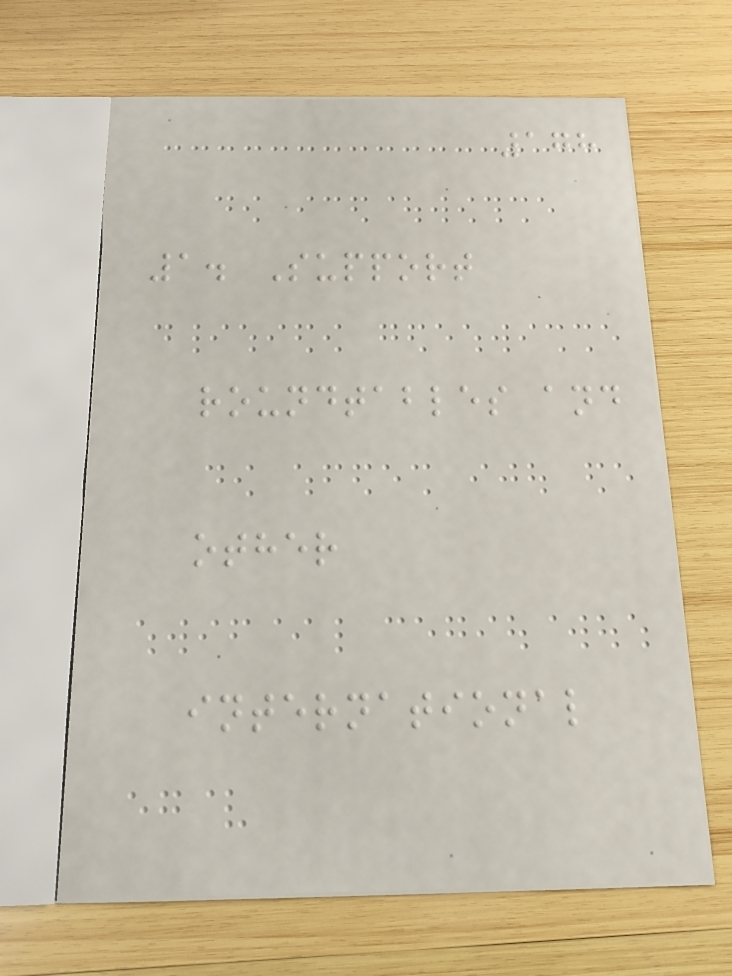178
1. Support
roundtables and
other
international
